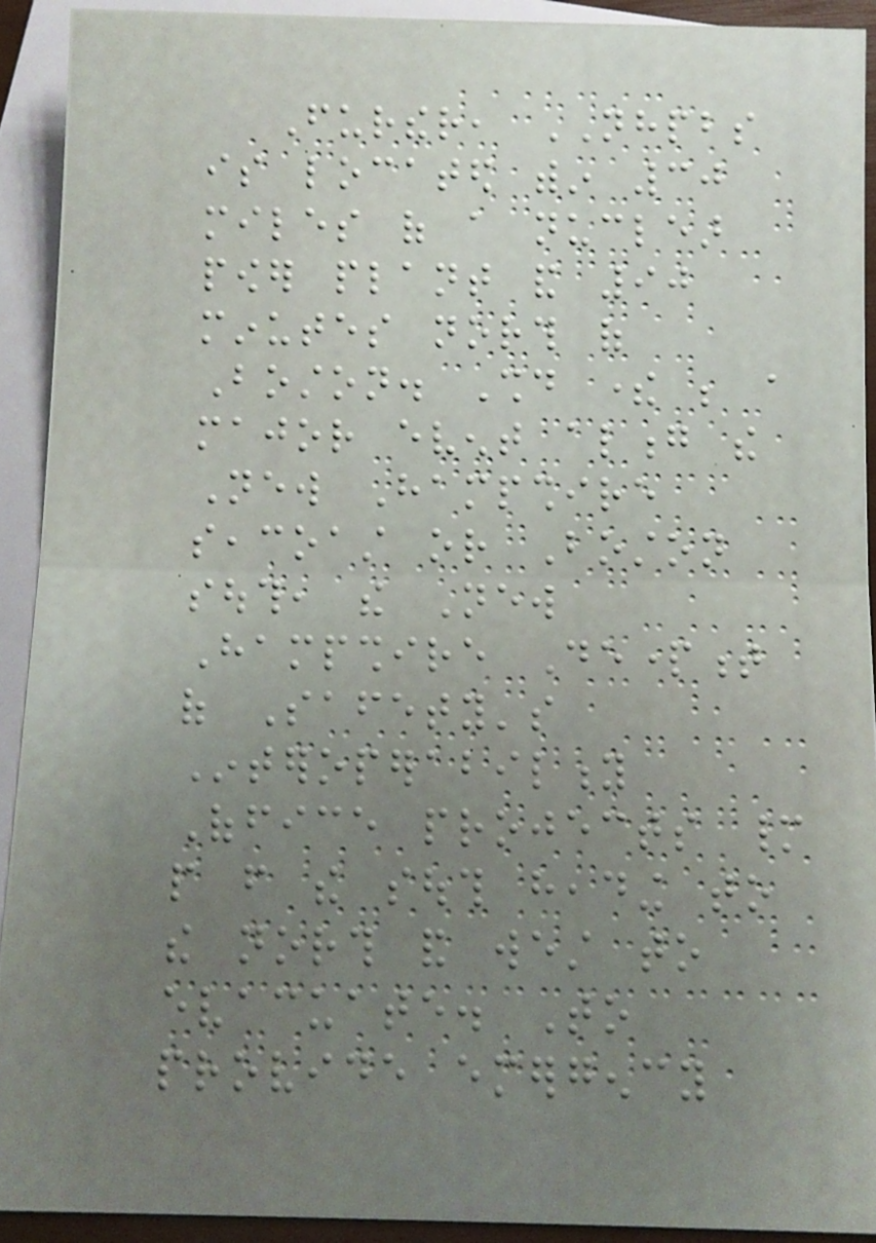Further, NHPBS
is located within 30
miles of a nuclear
power plant and 90
minutes north of
Boston. Should there be a
major event along the
New Hampshire
seacoast or Boston
south, the New
Hampshire Department
of Safety's
Interoperability
Office projects many
people from the south heading to
the north and west to
evacuate. To
provide emergency
